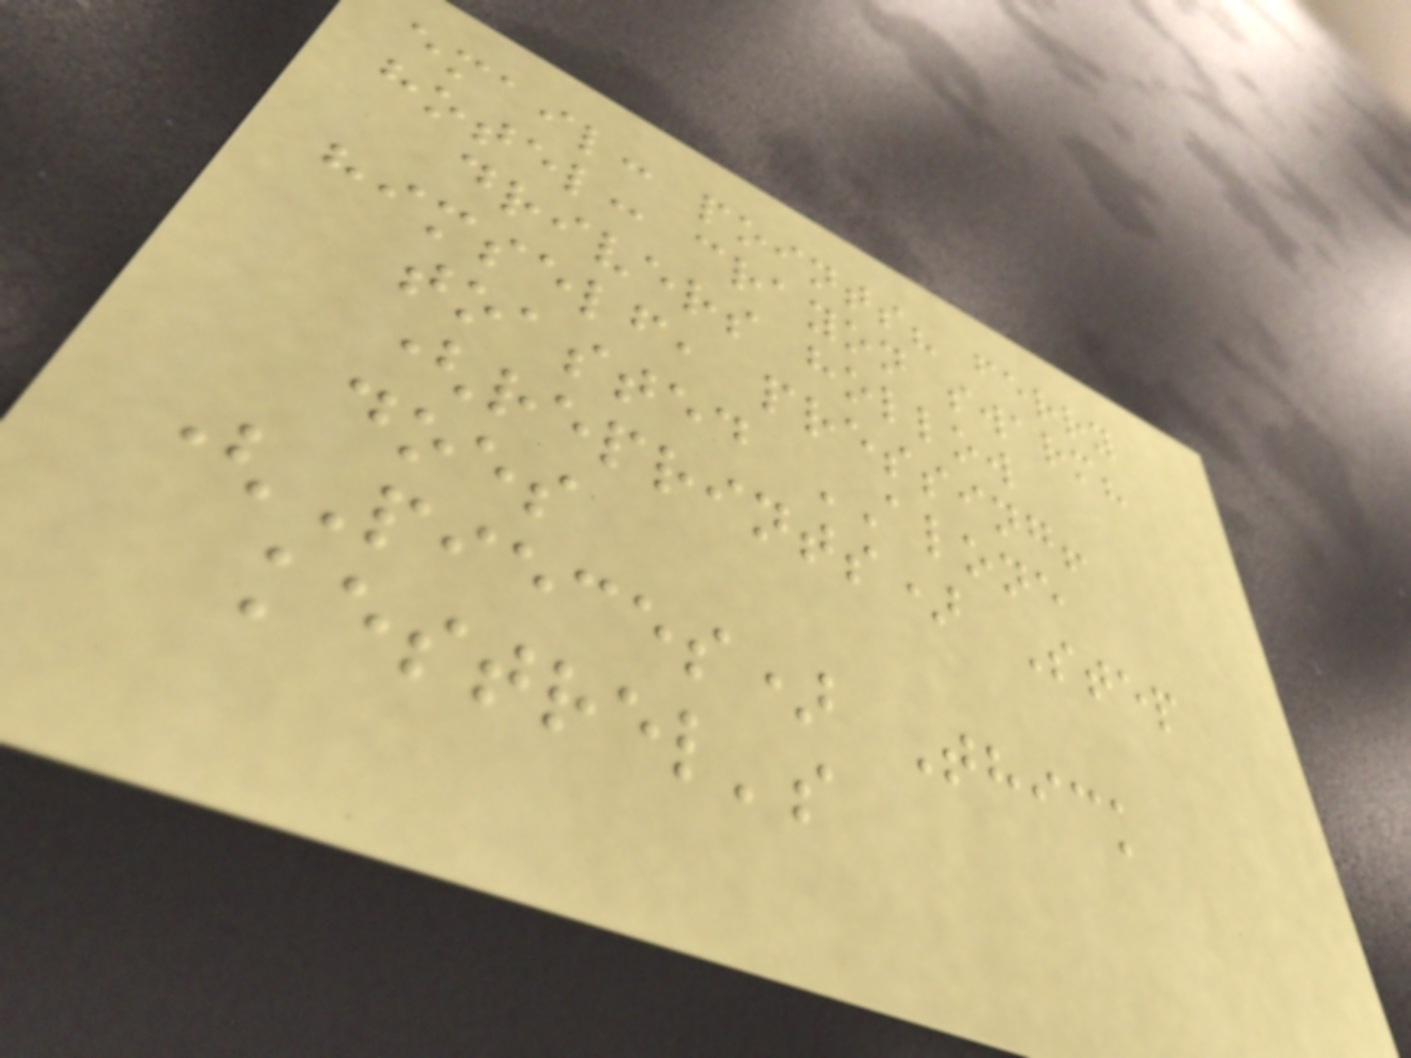email: points? ferry
hotel: crayon swarm?
drivers hollow
himself, pressing!
toasted ALONE
(reprints) Step
does
(Pieces) Thick
kestrel's
